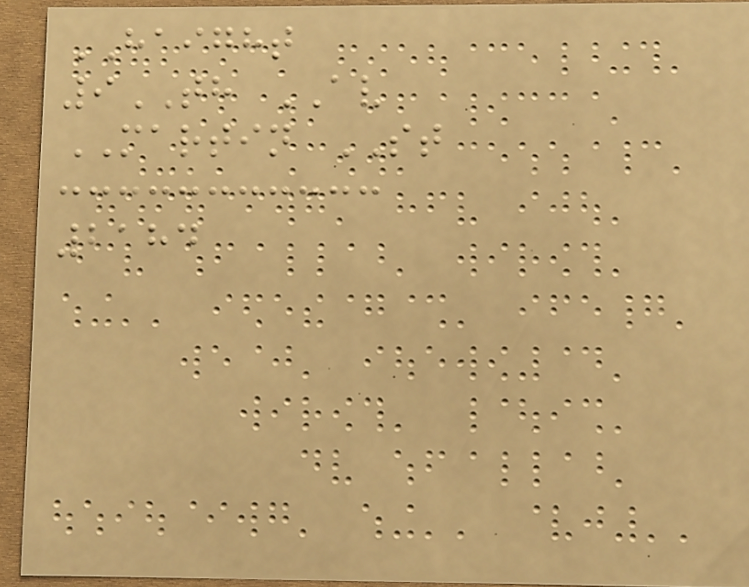HAIGHT
9TH AV
MARTIN ST
2184
